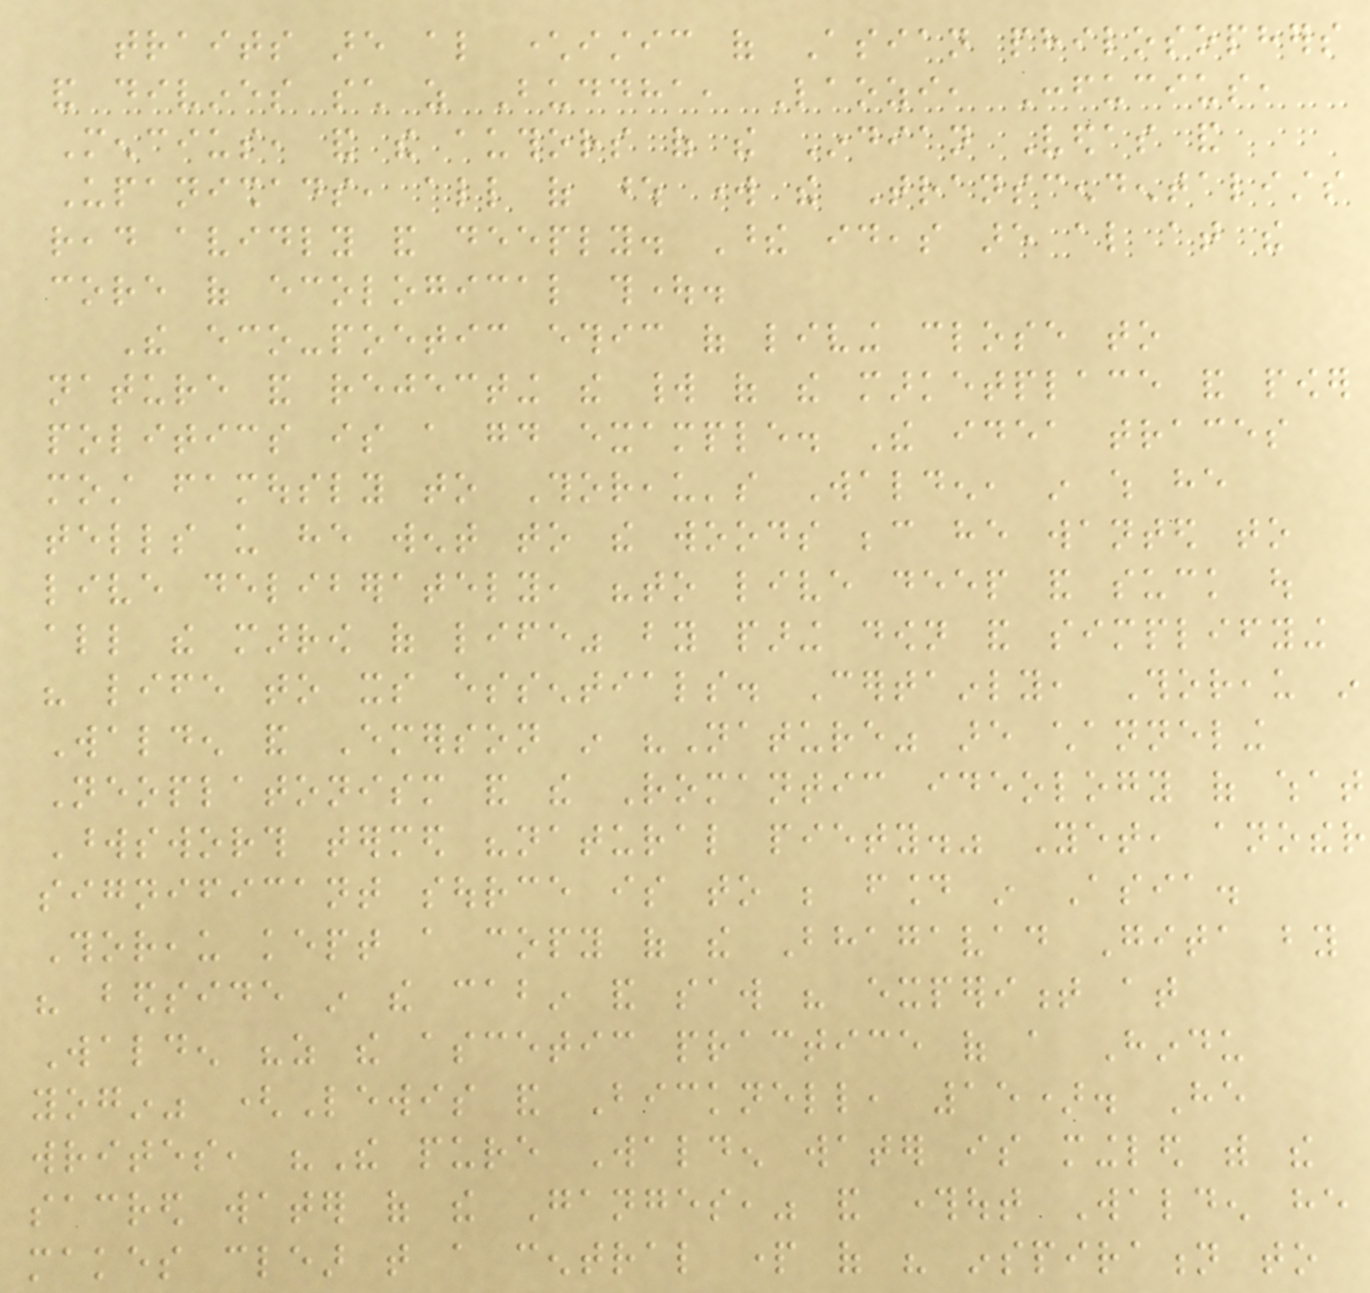traits are also characteristic of Asian philosophers
and divines such as Buddha, Laozi, Confucius,
Mencius, and the authors of the Indian Vedas and
Upanishads, all of whose work the Transcendentalists
read avidly and deeply. These ideas are also at the
core of ecological thought.
The eco-poetic ethic of living close to
nature and rejecting the world of the marketplace and power
politics is a good example. The idea traces
most famously to Thoreau's Walden, in which he
tells us he went to the woods because he wanted to
live deliberately, "to live deep and suck out
all the marrow of life" by paring down and simplifying
his life to its essentials. Certainly, Thoreau in
Walden and Emerson in "Nature" are channeling
Neoplatonism and the Romantic ideology of what
Wordsworth termed "natural piety." Yet, another
significant source is to be found in Asia.
Thoreau kept a copy of the Bhagavad Gita by
his bedside in the cabin and saw his experiment at
Walden "as the ascetic practice of a Hindu
yogin" (Lewis and Bicknell, 15). He
writes, "The pure Walden water is mingled with the
sacred water of the Ganges," and throughout Walden he
makes clear that a central part of his inspiration to
